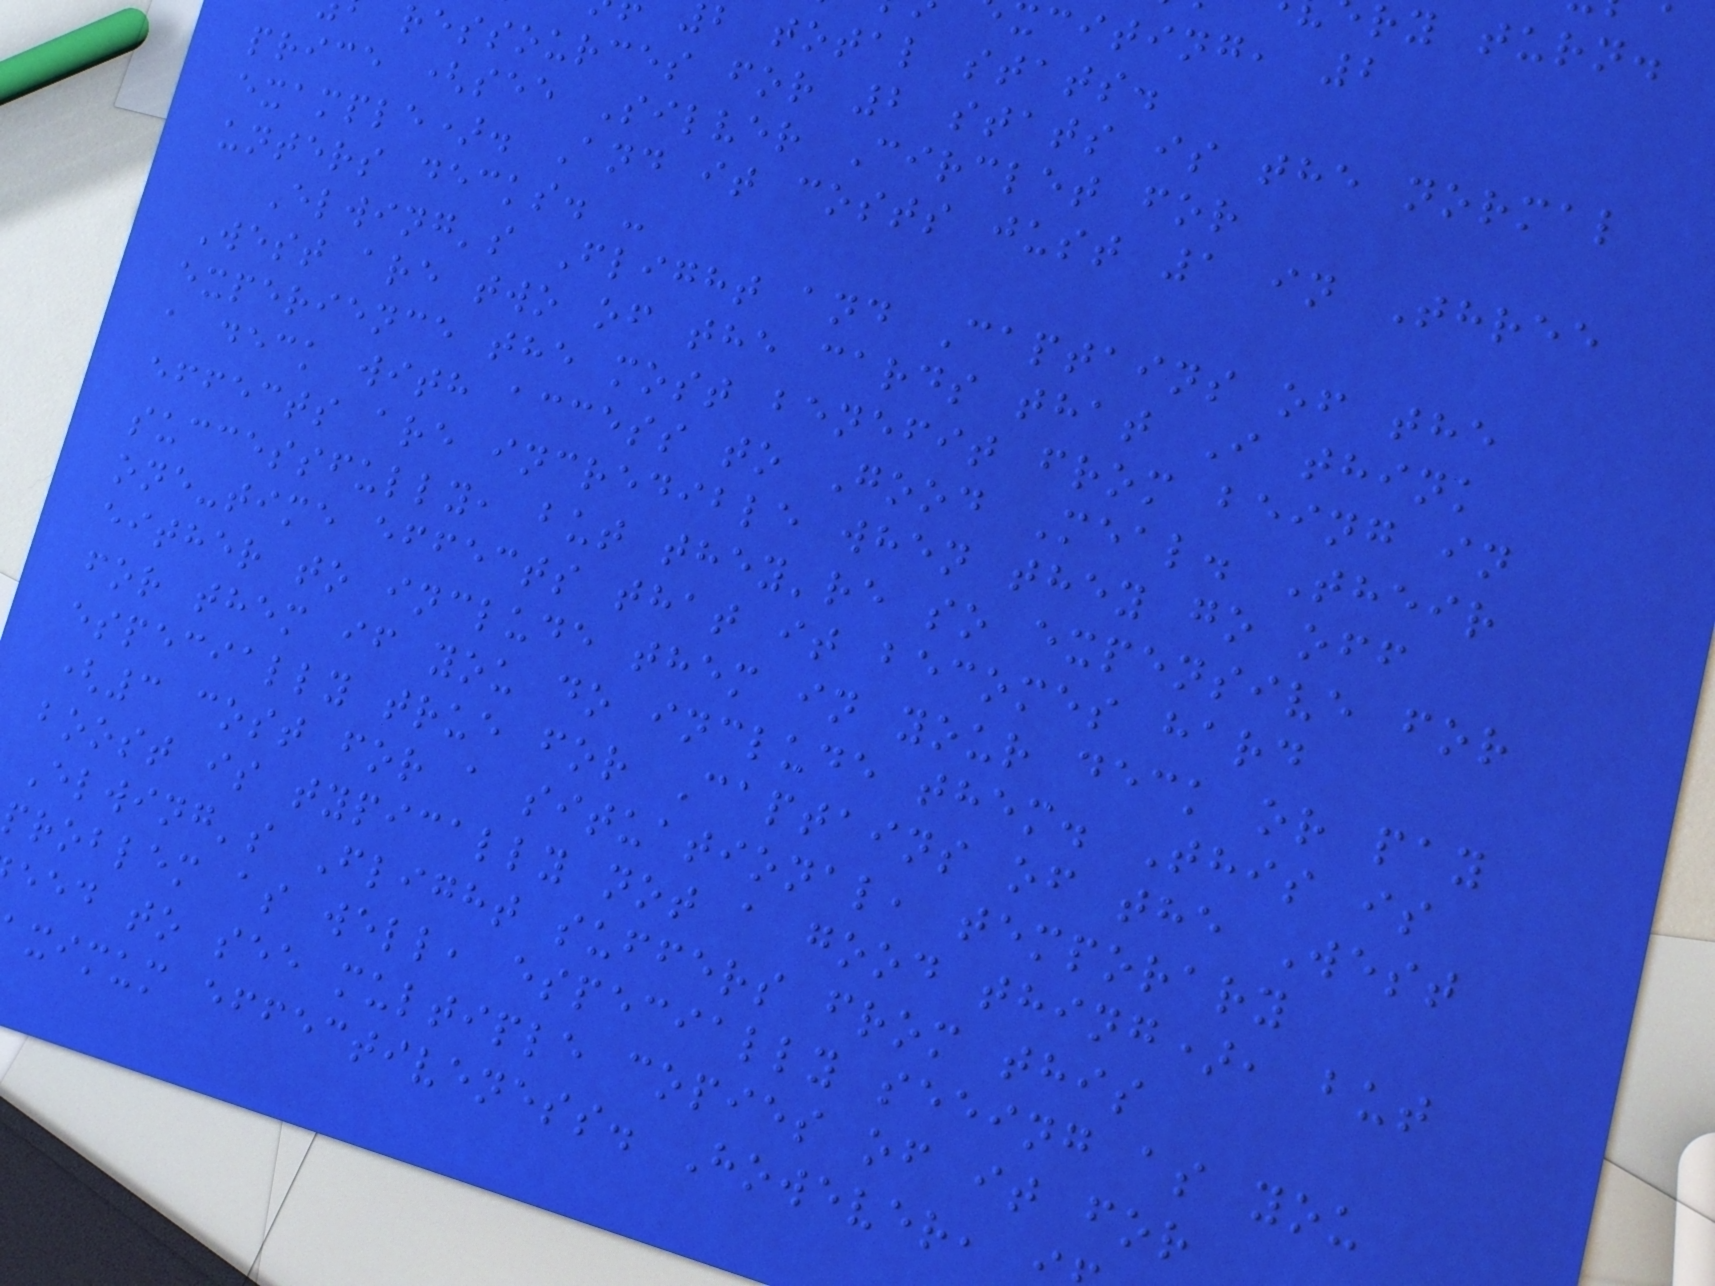xciting, 2
b total stats.
ressources for 2 stats is the normal
price (see Silver Circlet for
example). And it costs just 1 in Three
unters decks. -
Elwing's Flight and Captains of the
West are two of the cards that I think
experience the most benefit from being in
a deck with access to Good Meal. Their
effects are incredible when they go off
successfully, but they're so expensive for
one-time effects that it becomes hard
either to include them in your deck or pay
for them if you do include them. This is
especially true for Captains of the West
(3 cost for a situational, temporary
boost is typically not a good thing), but
Elwing's Flight suffers from this
problem as well, especially seeing as you
eed to see multiple copies of it for
ximum effectiveness. However,
